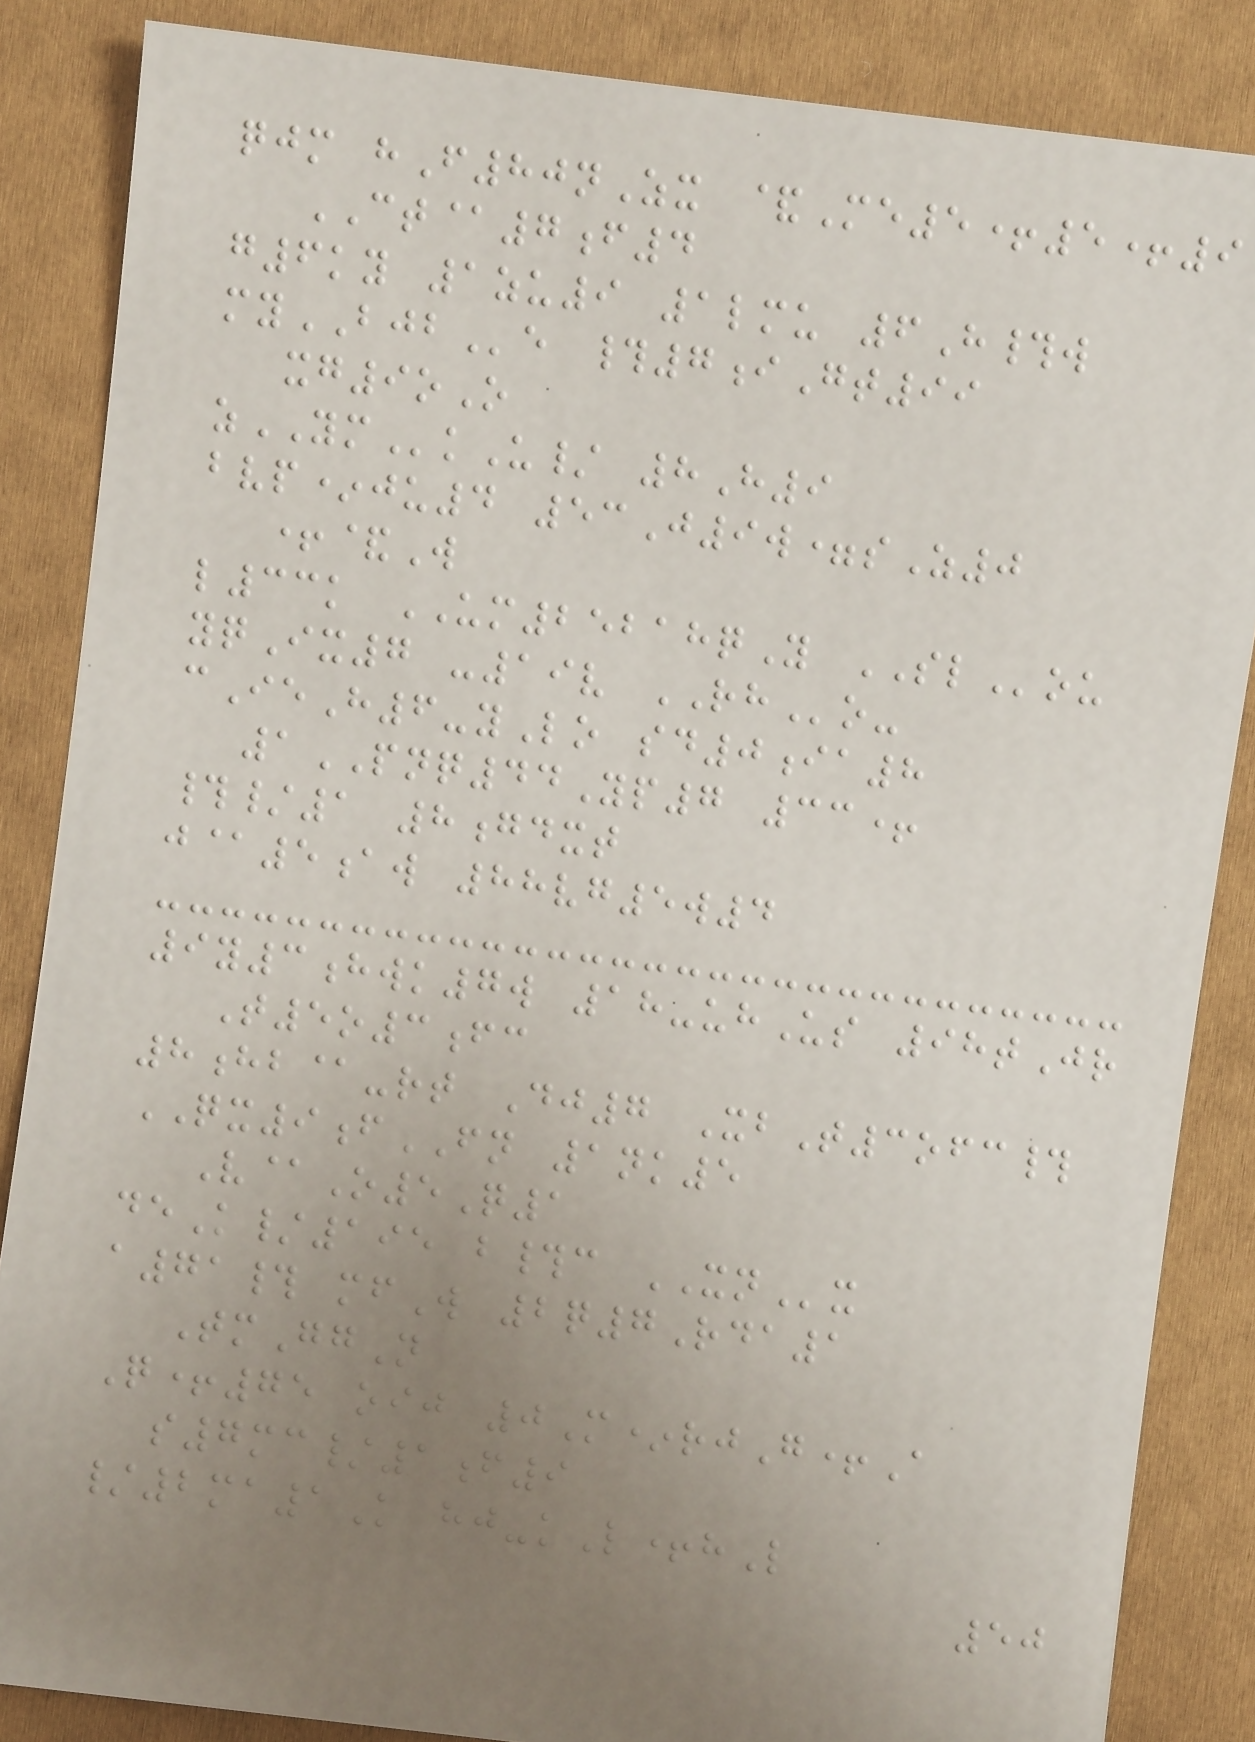qjm hF80nZx &Me5+5+9
CT@7f4
g6ky 1zu9 1lmu 6H#w
myBJBe #7iGt99
xg9oO
zYMkU/ 8H9
bvp*ju4 53J9w=sZ0
+&W
l33k UM25218qY SLou
yqIx7 -19v RHo-
cIeH6-yLo sd0ia8
1PNQ44Yp7 33+
#/1 8gdxt
j@5aw 88vg5w4
9y3hwk7w 18-uhUs 98tJr
T5o3fc
8hb@-rt Dj7 XbT3ofc#
QX9fFN 1nk5
V@O5Q1
deK/195 b#c XNx
a71# mfW 2q7Rda1
TmGgN
Q+75 oij 0M*rjG+A
s7mc/1f9
/2ma1K hj-kL+hL
50
